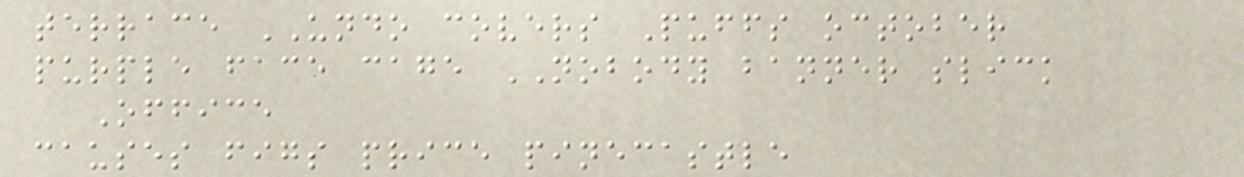terrace UNDO covers Puffs october
purple face cage NOBODY banner slick
Office
causes figs price pinecastle
